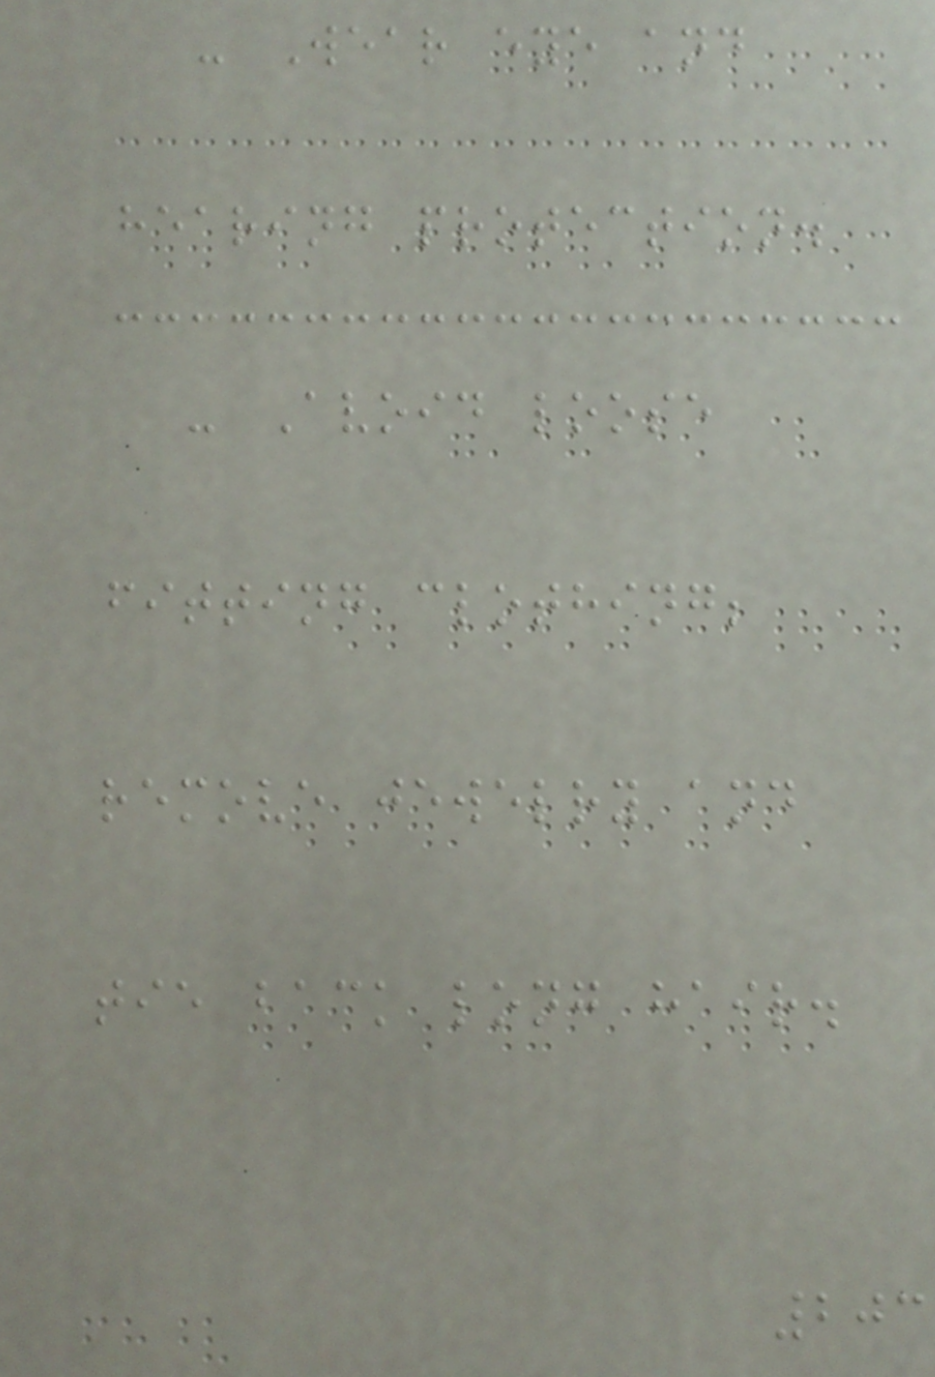- Wear eye and
hearing protection.
- Avoid loose
fitting clothing;
remove jewelry and
tie back long hair.
203
